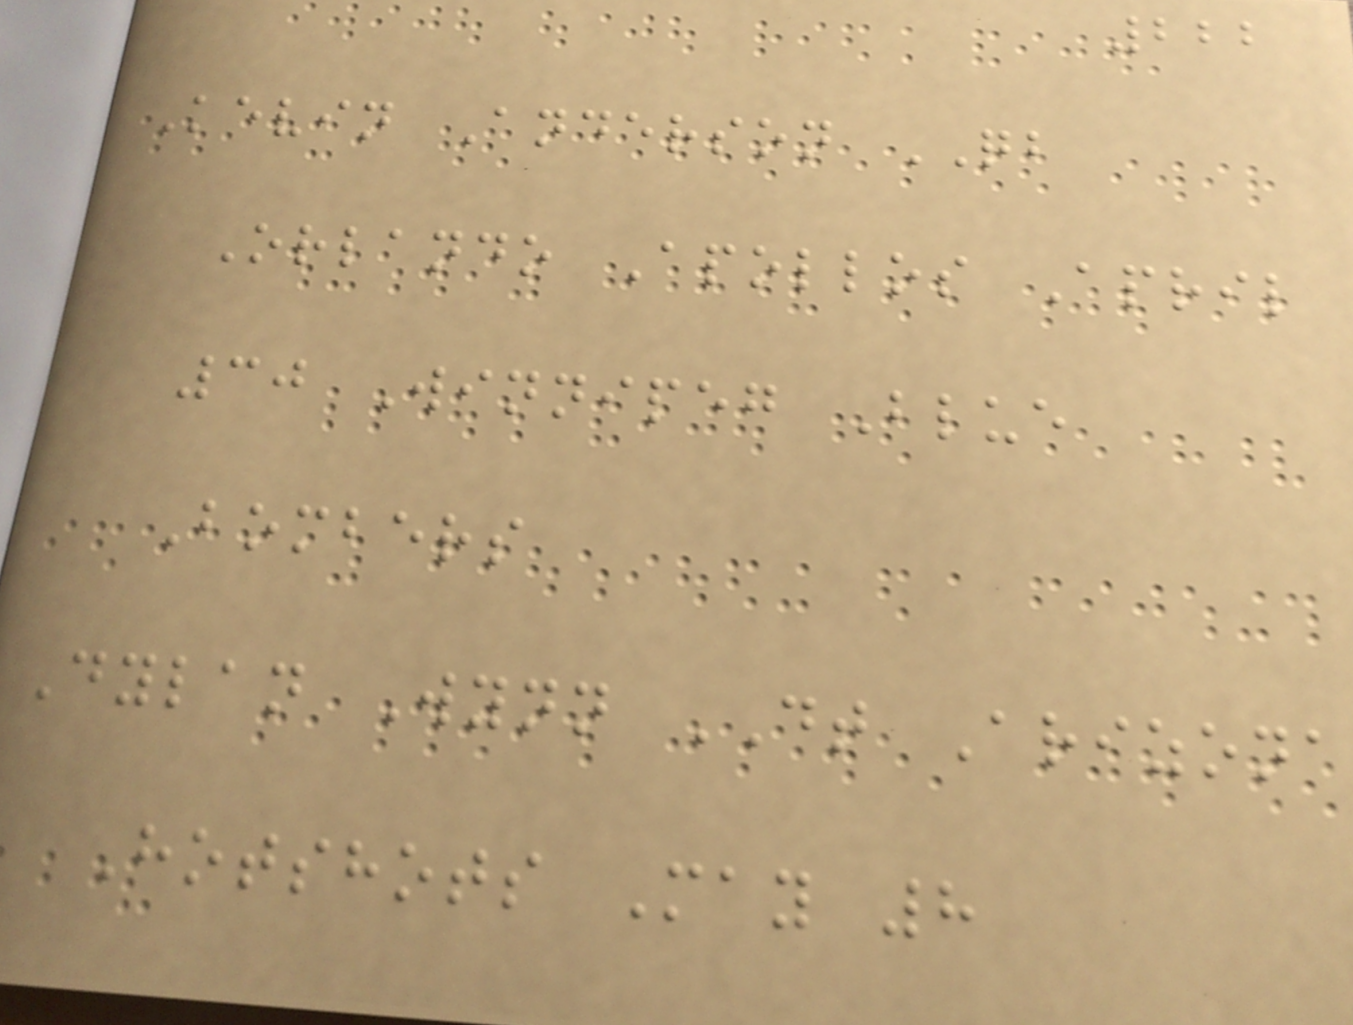222
Kevin Anderson QB
Orlando Apollos April
30 Winnipeg Blue
Bombers
Dylan Wynn DT Arizona
Hotshots May 8
